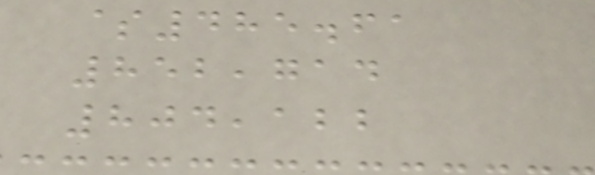$485.61
852,714
804,122
